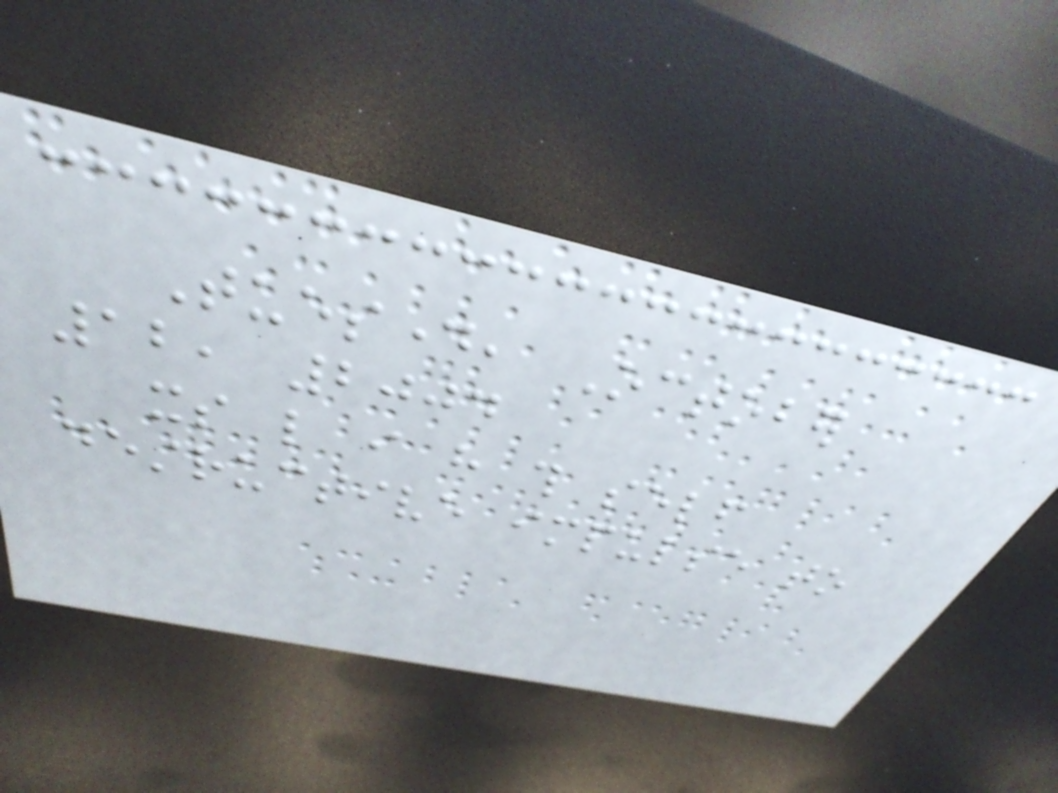Tuesday, October
12, 2004
its like i have this self
destructive impulse to
